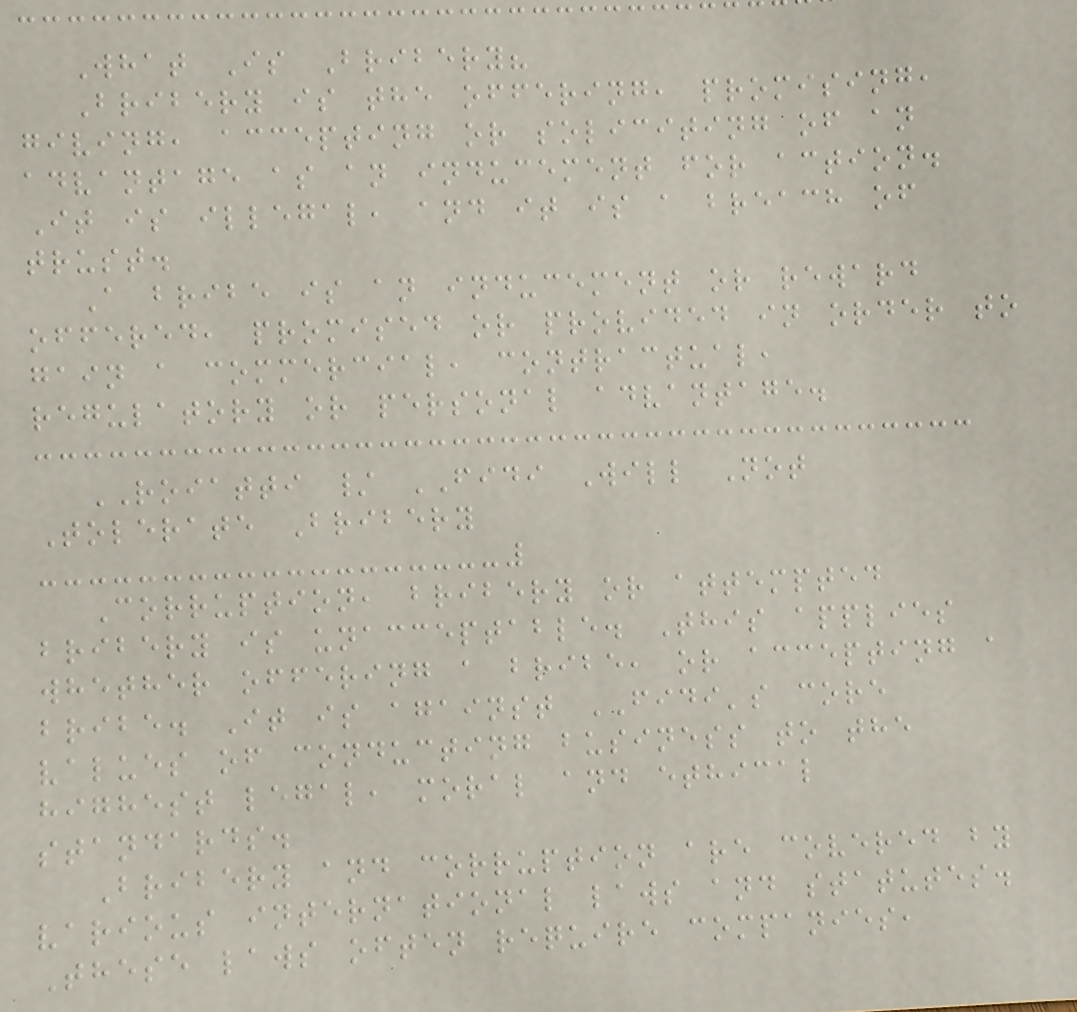What Is Bribery?
Bribery is the offering, promising,
giving, accepting or soliciting of an
advantage as an inducement for action.
It is illegal, and it is a breach of
trust.
A bribe is an inducement or reward
offered, promised or provided in order to
gain a commercial, contractual,
regulatory or personal advantage.
ROIATTI / FIDI Will Not
Tolerate Bribery
Corruption, bribery or attempted
bribery is unacceptable. This applies
whether offering a bribe, or accepting a
bribe. It is against FIDI's core
values of conducting business to the
highest legal, moral and ethical
standards.
Bribery and corruption are covered by
various international laws and statutes.
These laws often require companies,
